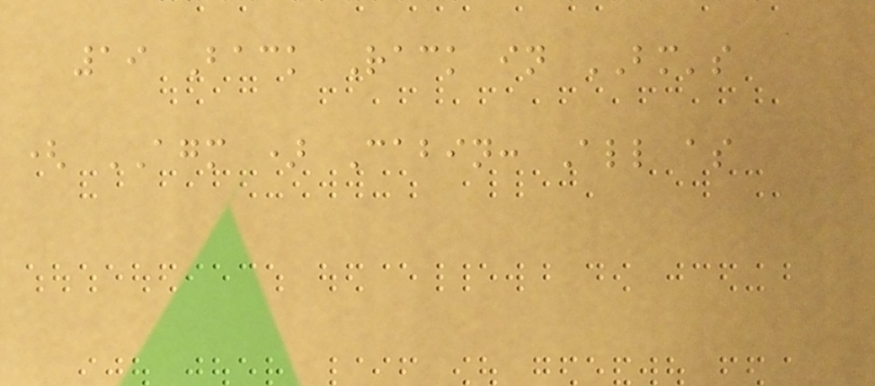19 Back Rack in BM's
( AGM ) Cabin: All as
